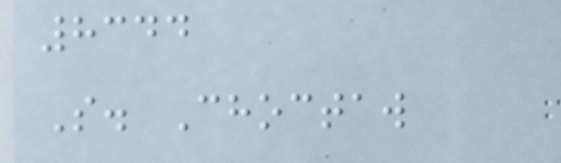8344
S. Choctaw
